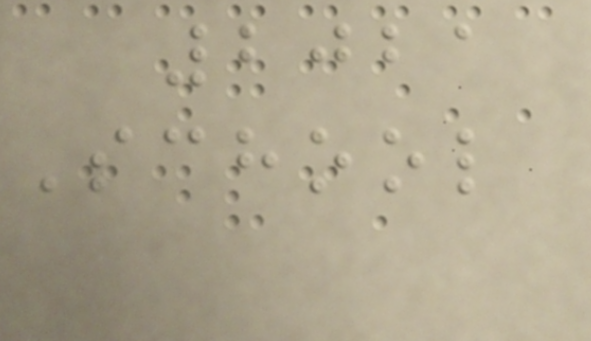2021
School
